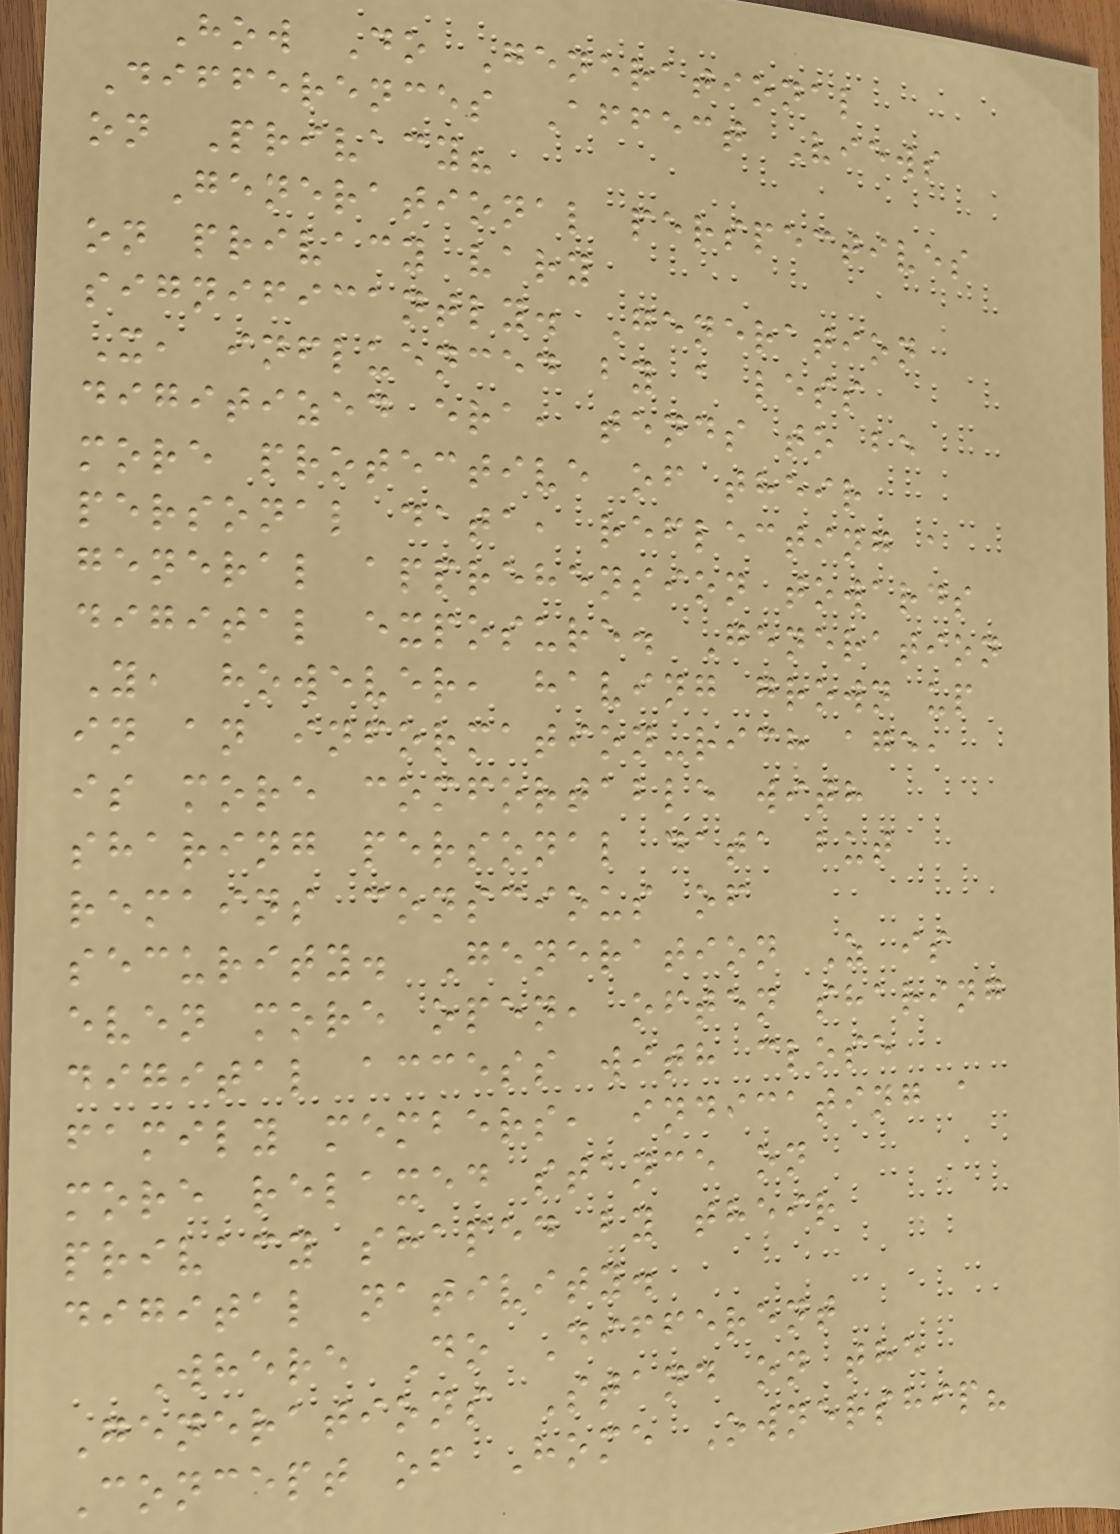How Do Generational
Differences Affect Views
on Privacy?
Generational perspectives
on privacy vary
significantly. Generation
X, influenced by a less
digitized era, tends to be
more protective of their
personal data, reflecting a
general apprehension towards
digital exposure. Generation
Y, however, having grown up
in an information-rich age,
is more comfortable with
sharing personal data but
remains conscious of
security. Generation Z is
even more open, often sharing
digital access with close
family members, indicating a
more relaxed stance on
privacy shaped by their
digital nativity.
Where Do Different
Generations Stand on the
Concept of Home Ownership?
